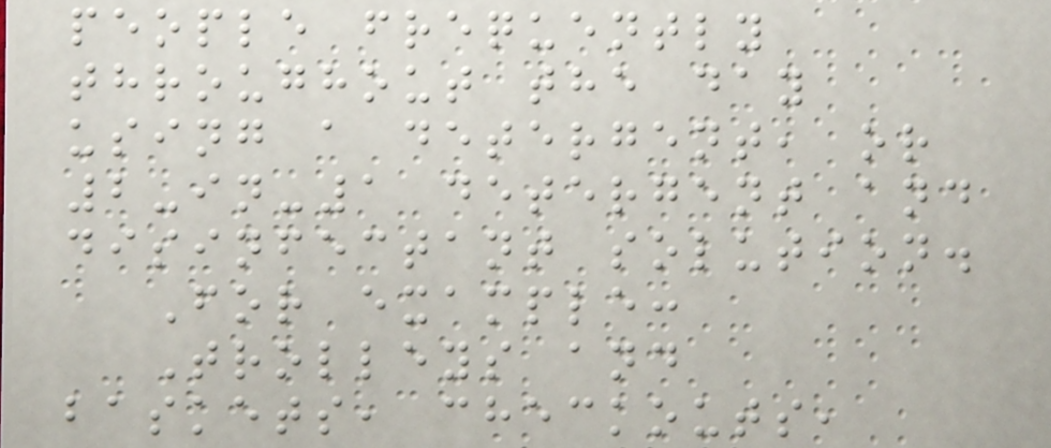people frequently
throughout the day
using a detergent, or
2-in-1 detergent and
disinfectant solution.
For example:
Trolleys and
baskets, checkouts,
